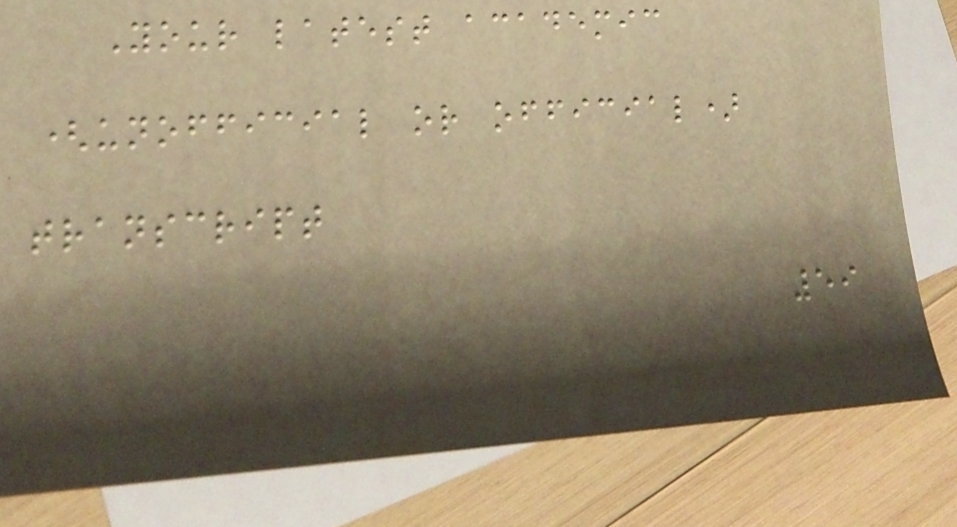Your latest academic
(unofficial or official)
transcript
59
